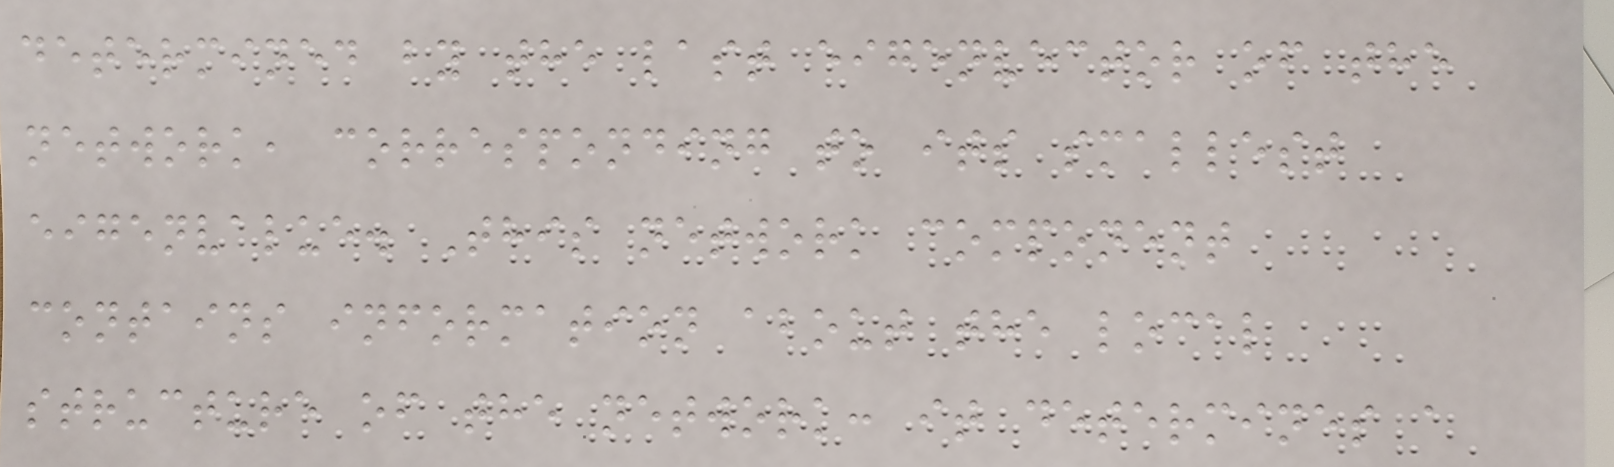determined by the last eigenvector of the
network, corresponding to its smallest
eigenvalue. This network component
contains information about the local
structure of the network: it determines a
